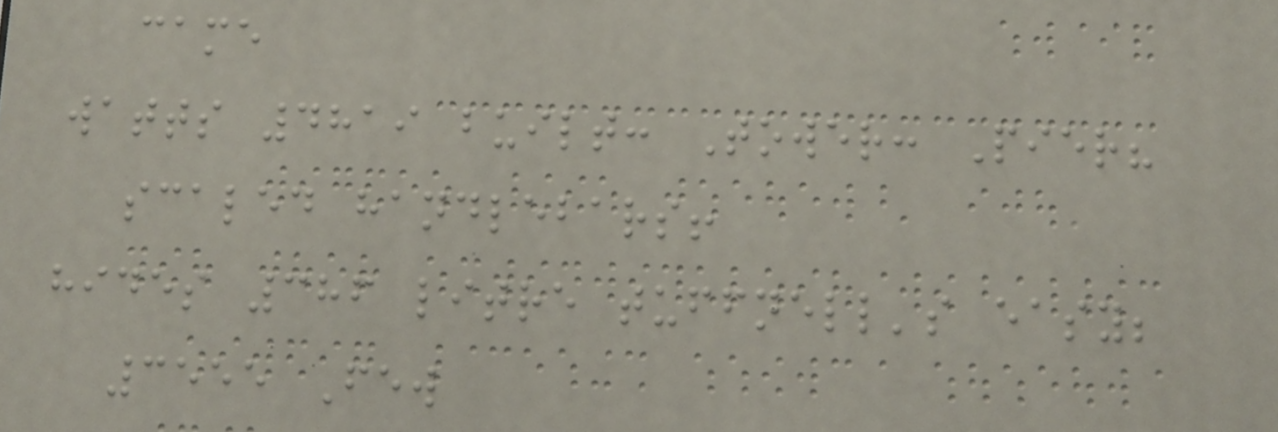came
watts 4819 built: Tower: Pier?
scaled handlebars!
hides 386 litre tuffnell's easy;
3555 Few
